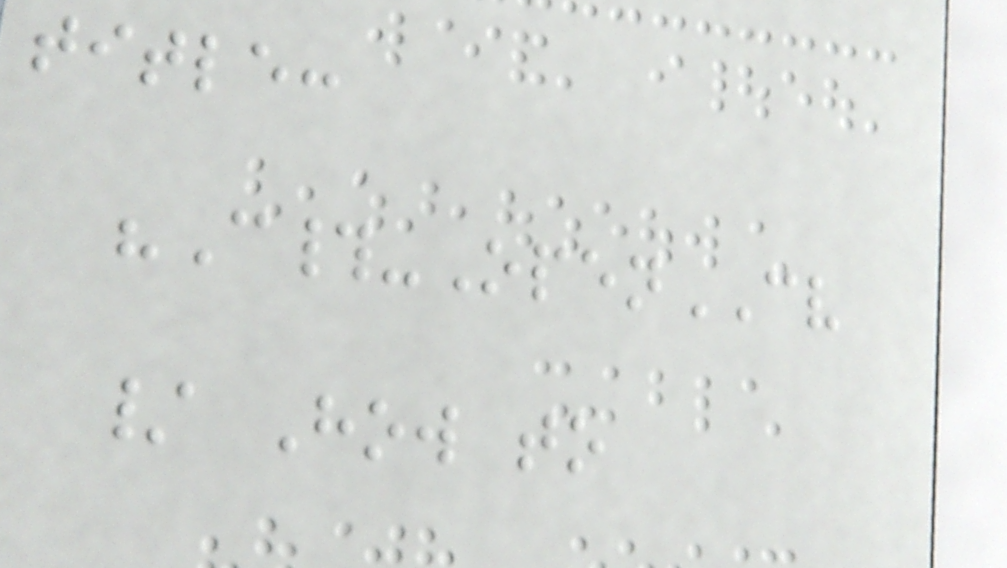title:
"C#-OpenCV
/ How to
